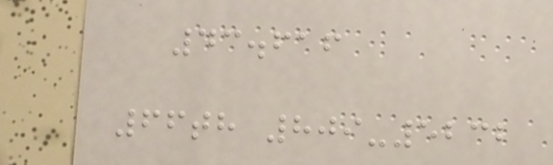43.616
66th 809-5232
